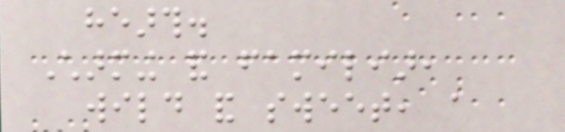hearth.
Charming and familiar,
wild and sweet, a
